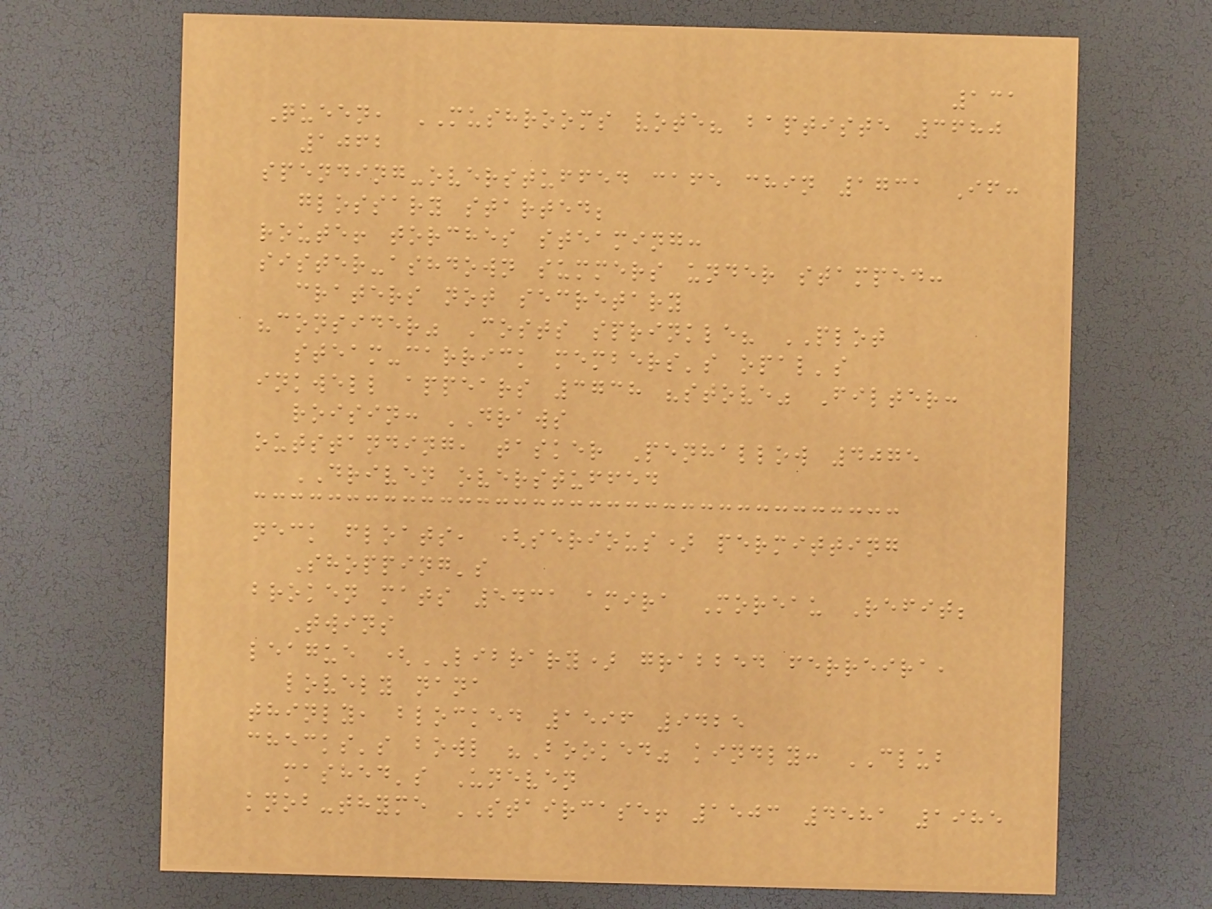131
Queen, MUSHROOMS vote? baptiste 3680
1062
spending-overstuffed cafe chin 1731 If:
glossary started;
route! torches steaming:
sister-ashdown summers under stamped:
craters not secretary
"consider" Costs sprinkle? PLOT
steam-carrick members's opal's
inkwell appears 3738 "stove" Filter:
roisin: DRAWS
outstanding, tasker Penhallow 4075
DRIVEN overstuffed
neck floats, (serious) permitting
Shopping's
broken mats 5431 amira Moreau Refit;
Twins
league (LIBRARY) grabbed ferreira,
lovely nana
thinly, blocked 1596 9425
checks's bowl "Booked" kindly: CLUB
mashed's Uneven
knob-thyme STAIRCASE! 1503 4581 1985
